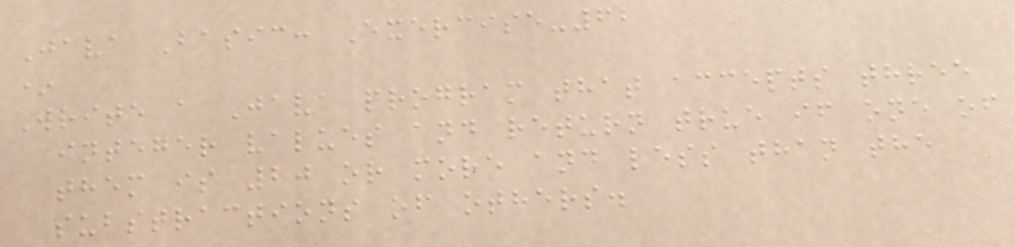Java Basic: Exercise-62
*
Write a Java program that accepts three
integer values and return true if one of
them is 20 or more and less than the
substractions of others.
